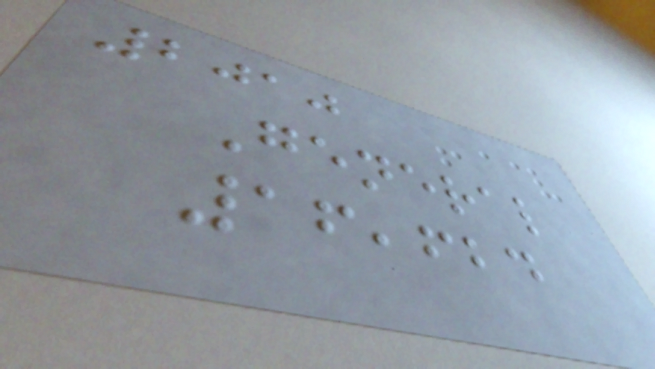2010
General
16,624
